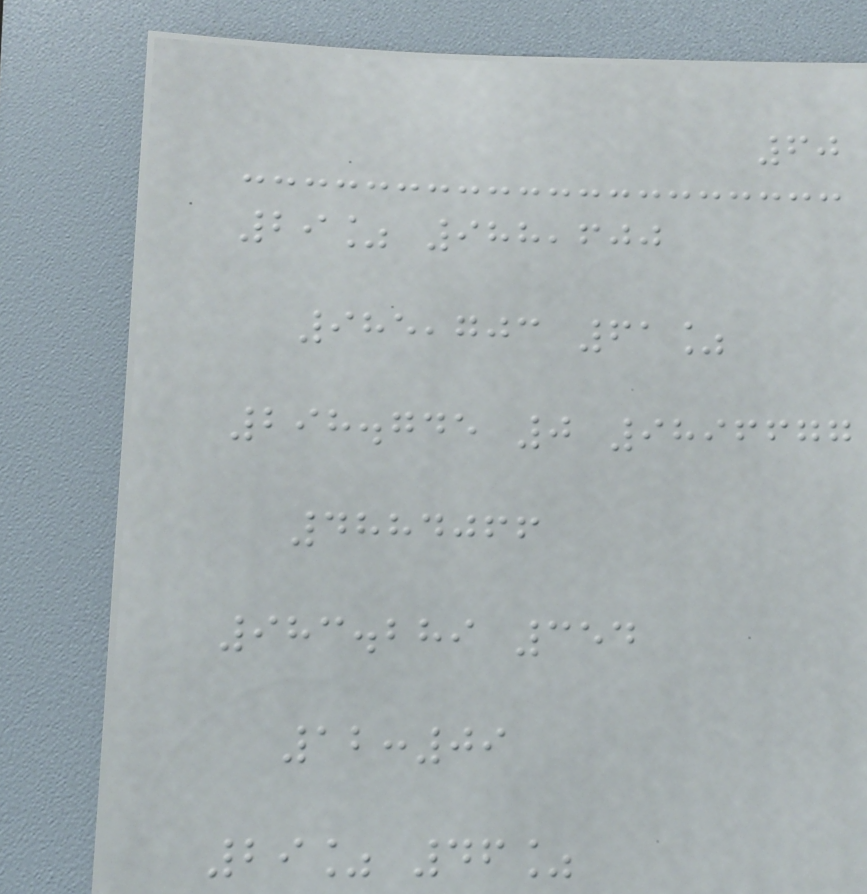60
29% 988,600
985,703 61%
298.745 0 9896677
4884066
983.289 354
12:09
29% 46%
